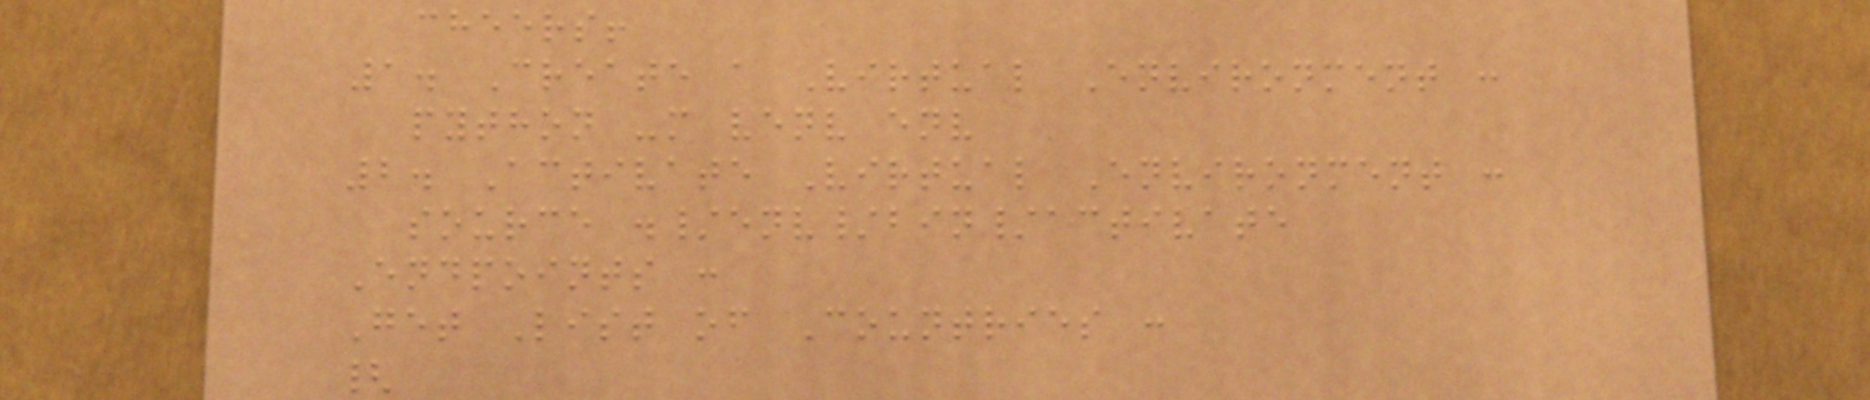cheers!
1. Create a Virtual Environment :
python -m venv env
2. Activate Virtual Environment :
source ./env/bin/activate
Endpoints :
Get List of Countries :
{
